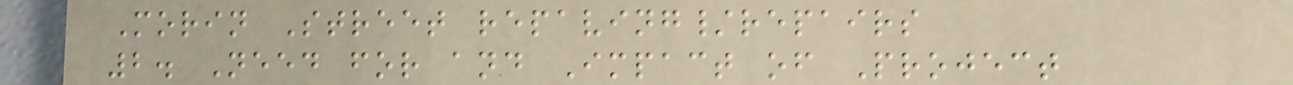Morin Street repaving/repairs
2. Need for and Impact of Project
